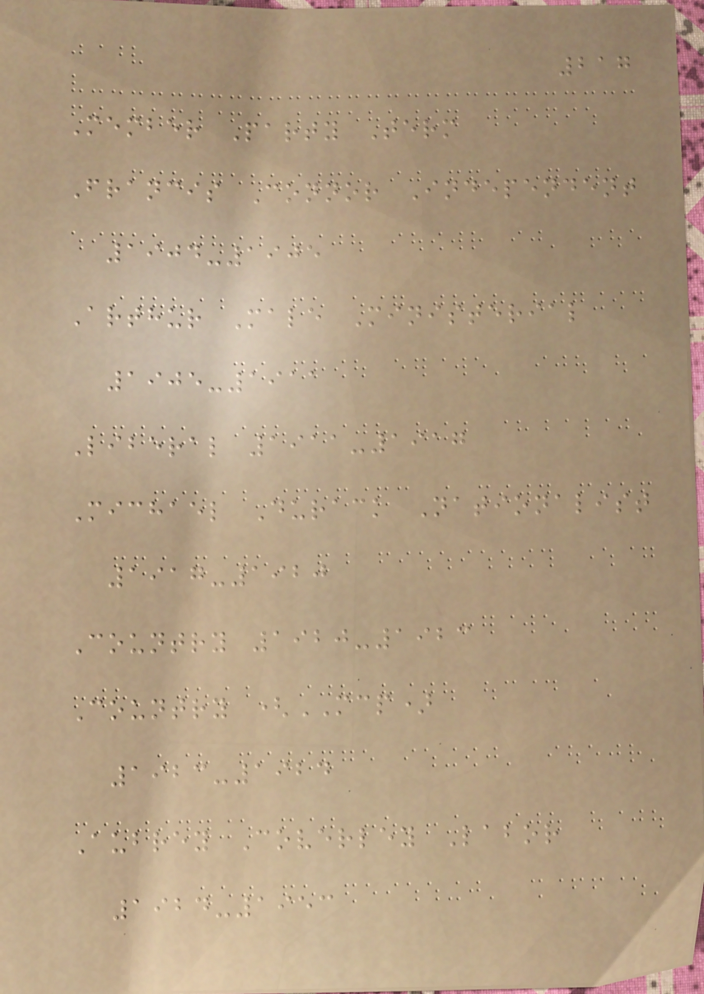217
Member Party Term
Francis Connor Independent
1904-1905
Arthur Male Ministerial
1905-1911
Liberal 1911-1917
Michael Durack Nationalist
1917-1920
Country 1920-1923
Country (MCP)
1923-1924
Aubrey Coverley Labor
1924-1953
